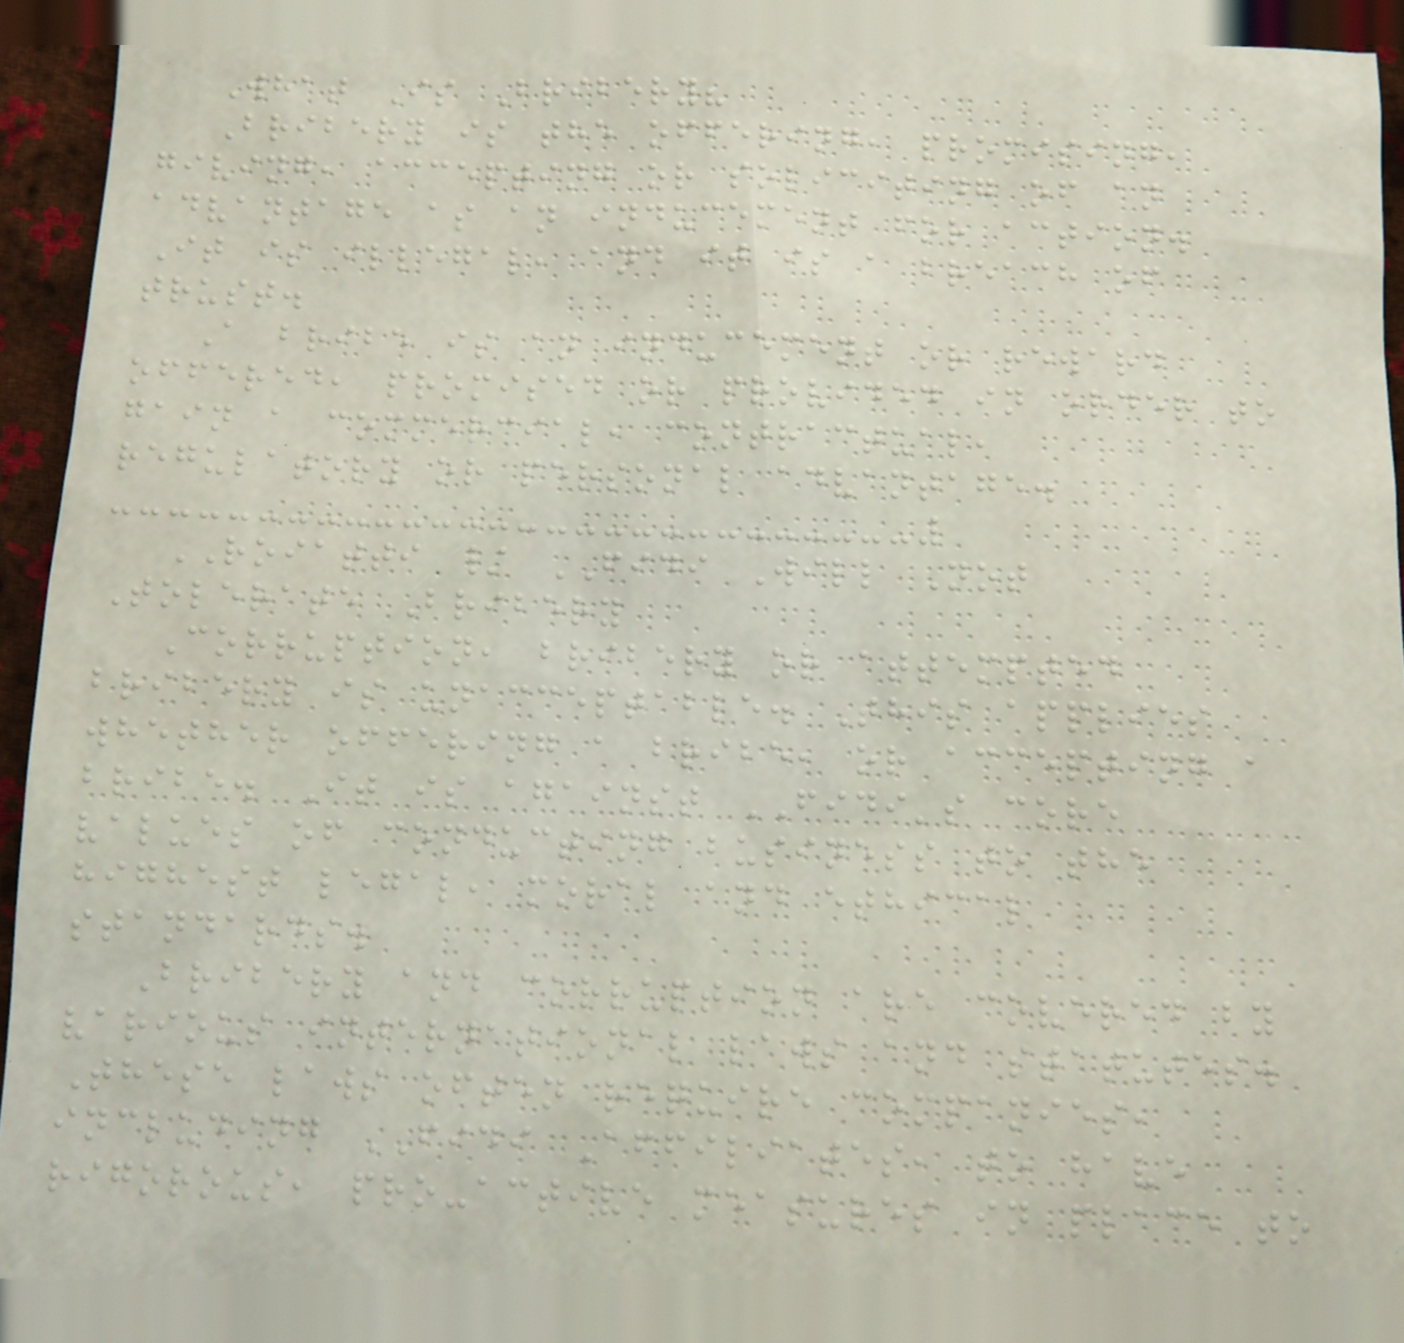What Is Bribery?
Bribery is the offering, promising,
giving, accepting or soliciting of an
advantage as an inducement for action.
It is illegal, and it is a breach of
trust.
A bribe is an inducement or reward
offered, promised or provided in order to
gain a commercial, contractual,
regulatory or personal advantage.
ROIATTI / FIDI Will Not
Tolerate Bribery
Corruption, bribery or attempted
bribery is unacceptable. This applies
whether offering a bribe, or accepting a
bribe. It is against FIDI's core
values of conducting business to the
highest legal, moral and ethical
standards.
Bribery and corruption are covered by
various international laws and statutes.
These laws often require companies,
including FIDI Affiliates, to have
rigorous, pro-active measures in place to
